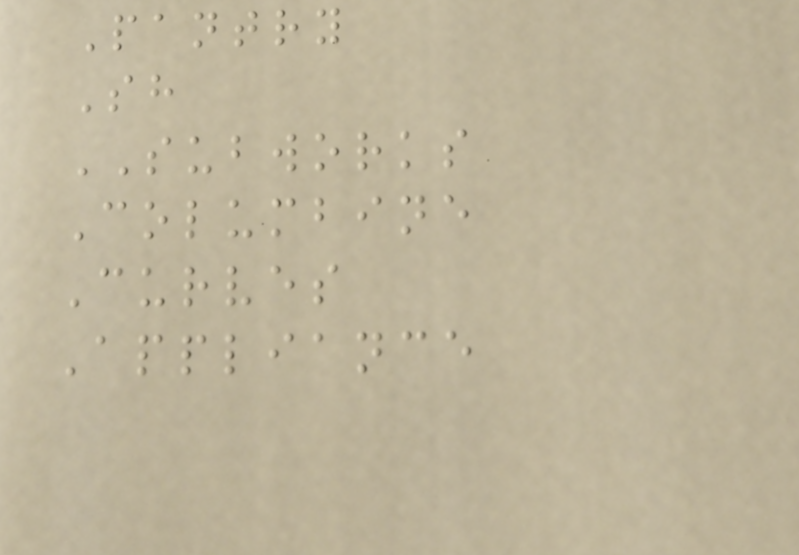Pantry
Sh
SUBWORKS
Columbine
Curves
Appliance
